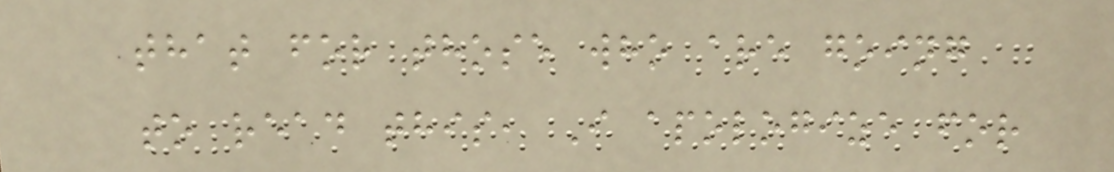that for those who are going
to read this, I apologize for
